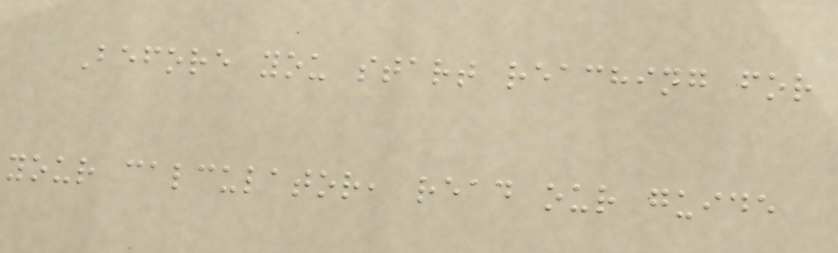Before you start reaching for
your calculator, read our guide
